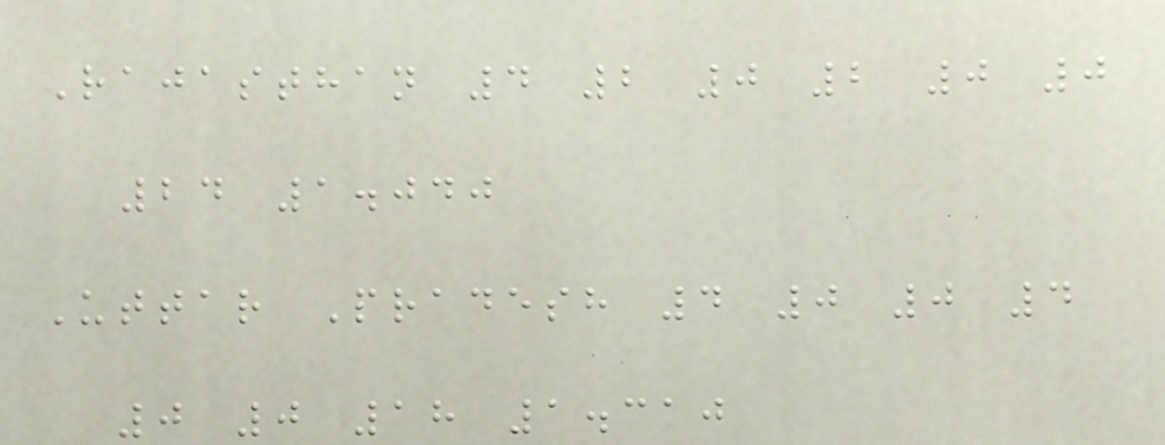Rajasthan 4 2 0 2 0 0
24 1.040
Uttar Pradesh 4 0 0 4
0 0 18 1.310
